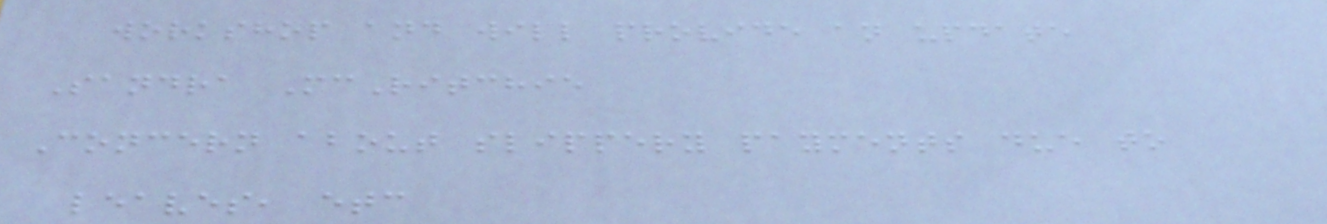workshop and will provide an update
Sandra McRitchie
Concern about slippery payments due to
leaves, etc
